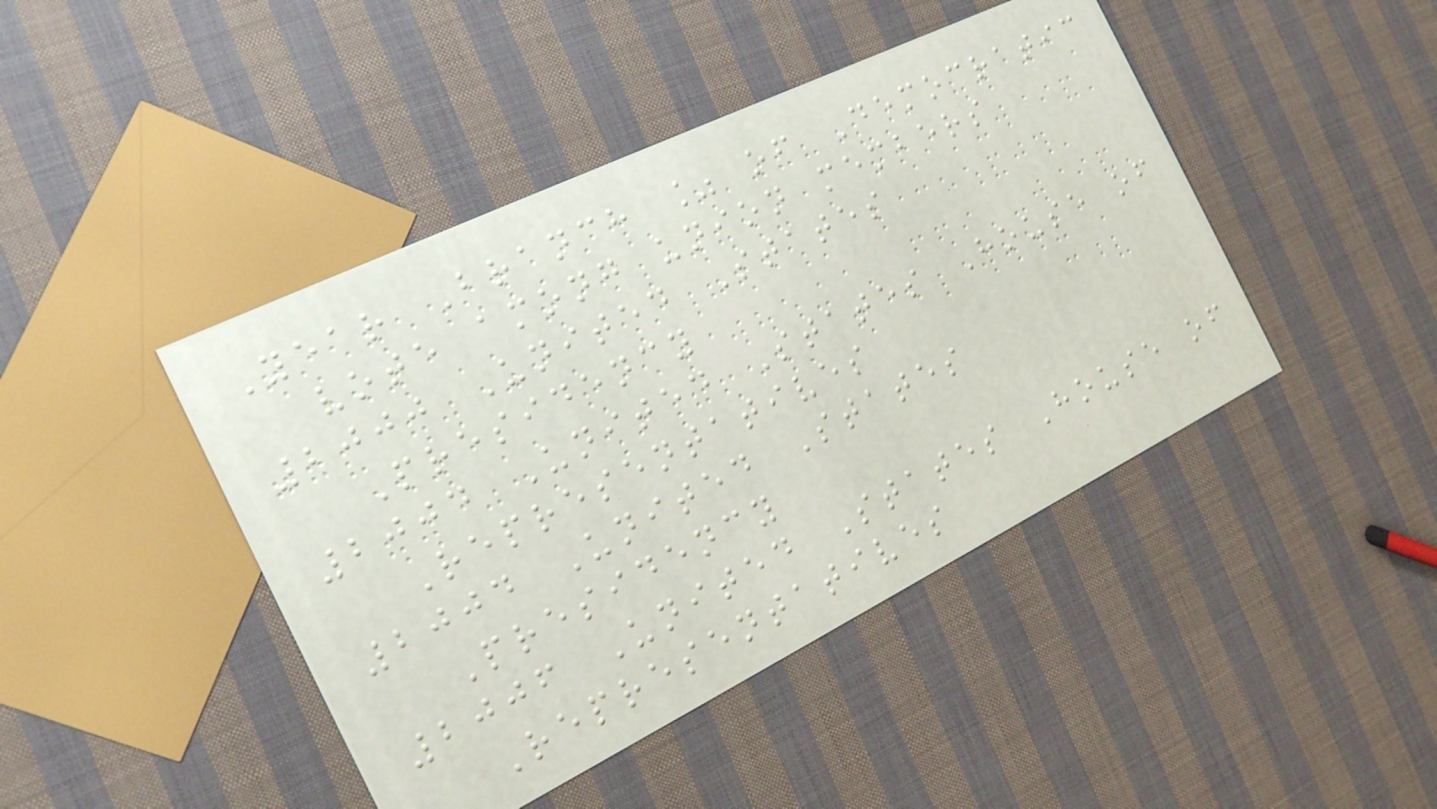Year Branch % of Democratic
vote among union members
2000 United States
Presidency
2004 United States House of
Representatives
2004 United States
Presidency
2006 United States House of
Representatives
